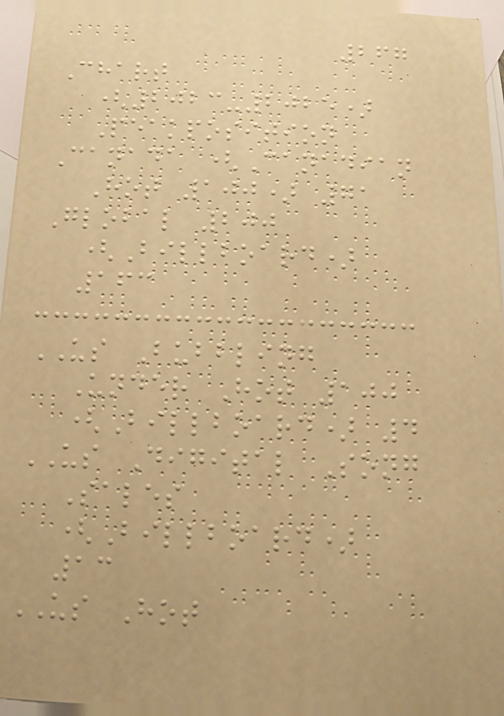267
Chart
(2023-2025)
Peakposition
Canada (Canadian
Hot 100) 71
Global 200
(Billboard)
163
US Bubbling
Under Hot 100
(Billboard) 4
US Digital Song
Sales
(Billboard)
13
US Hot
